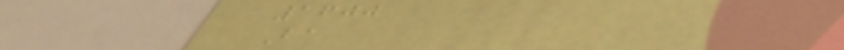1600
Ba
